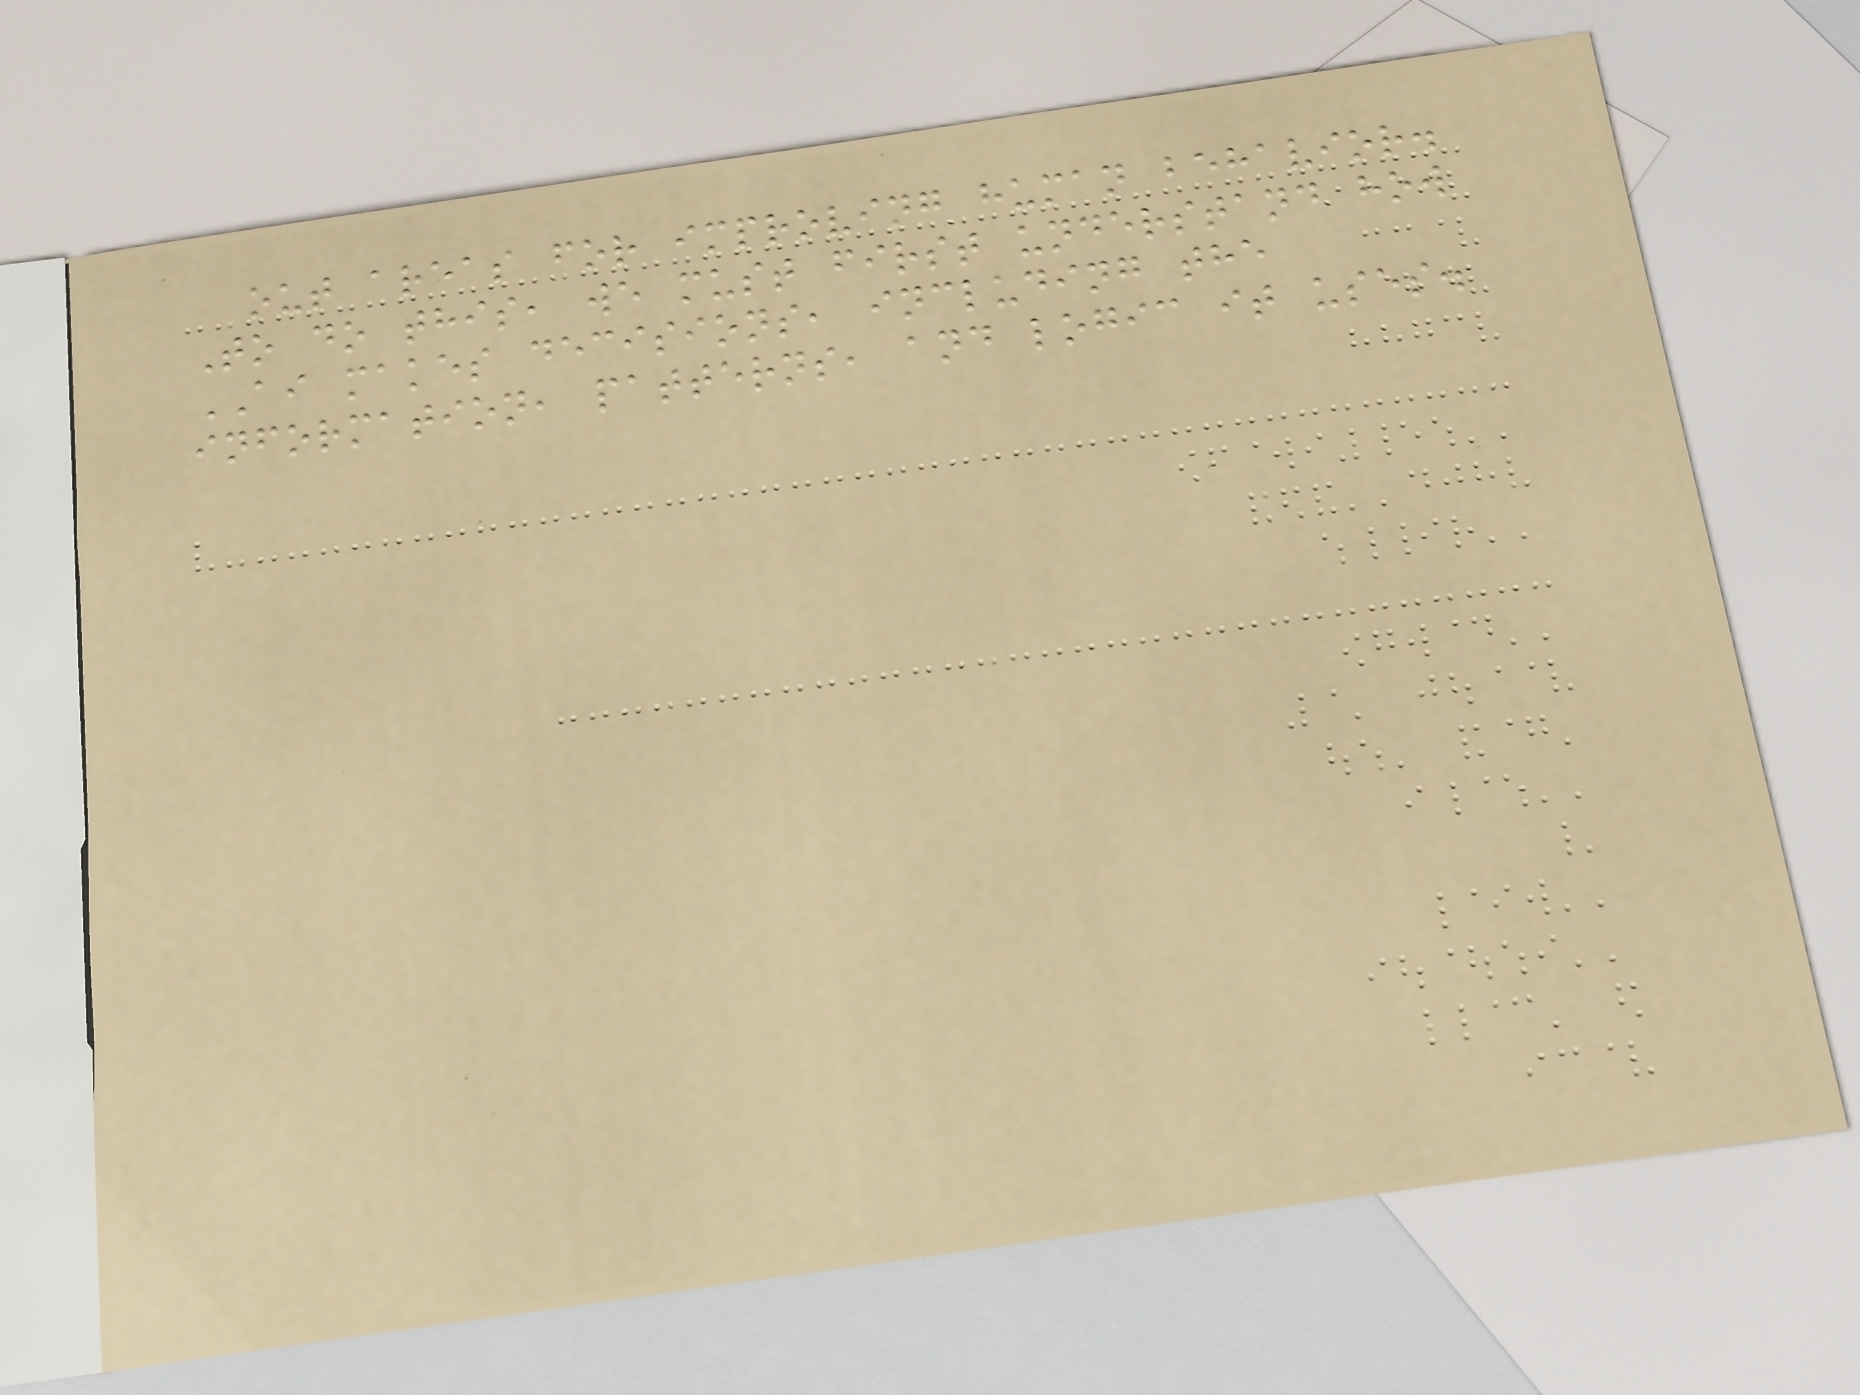out areas for improving human behavior.
To do this, we must first understand how
AI makes decisions, including the
information, patterns, and logic it uses.
